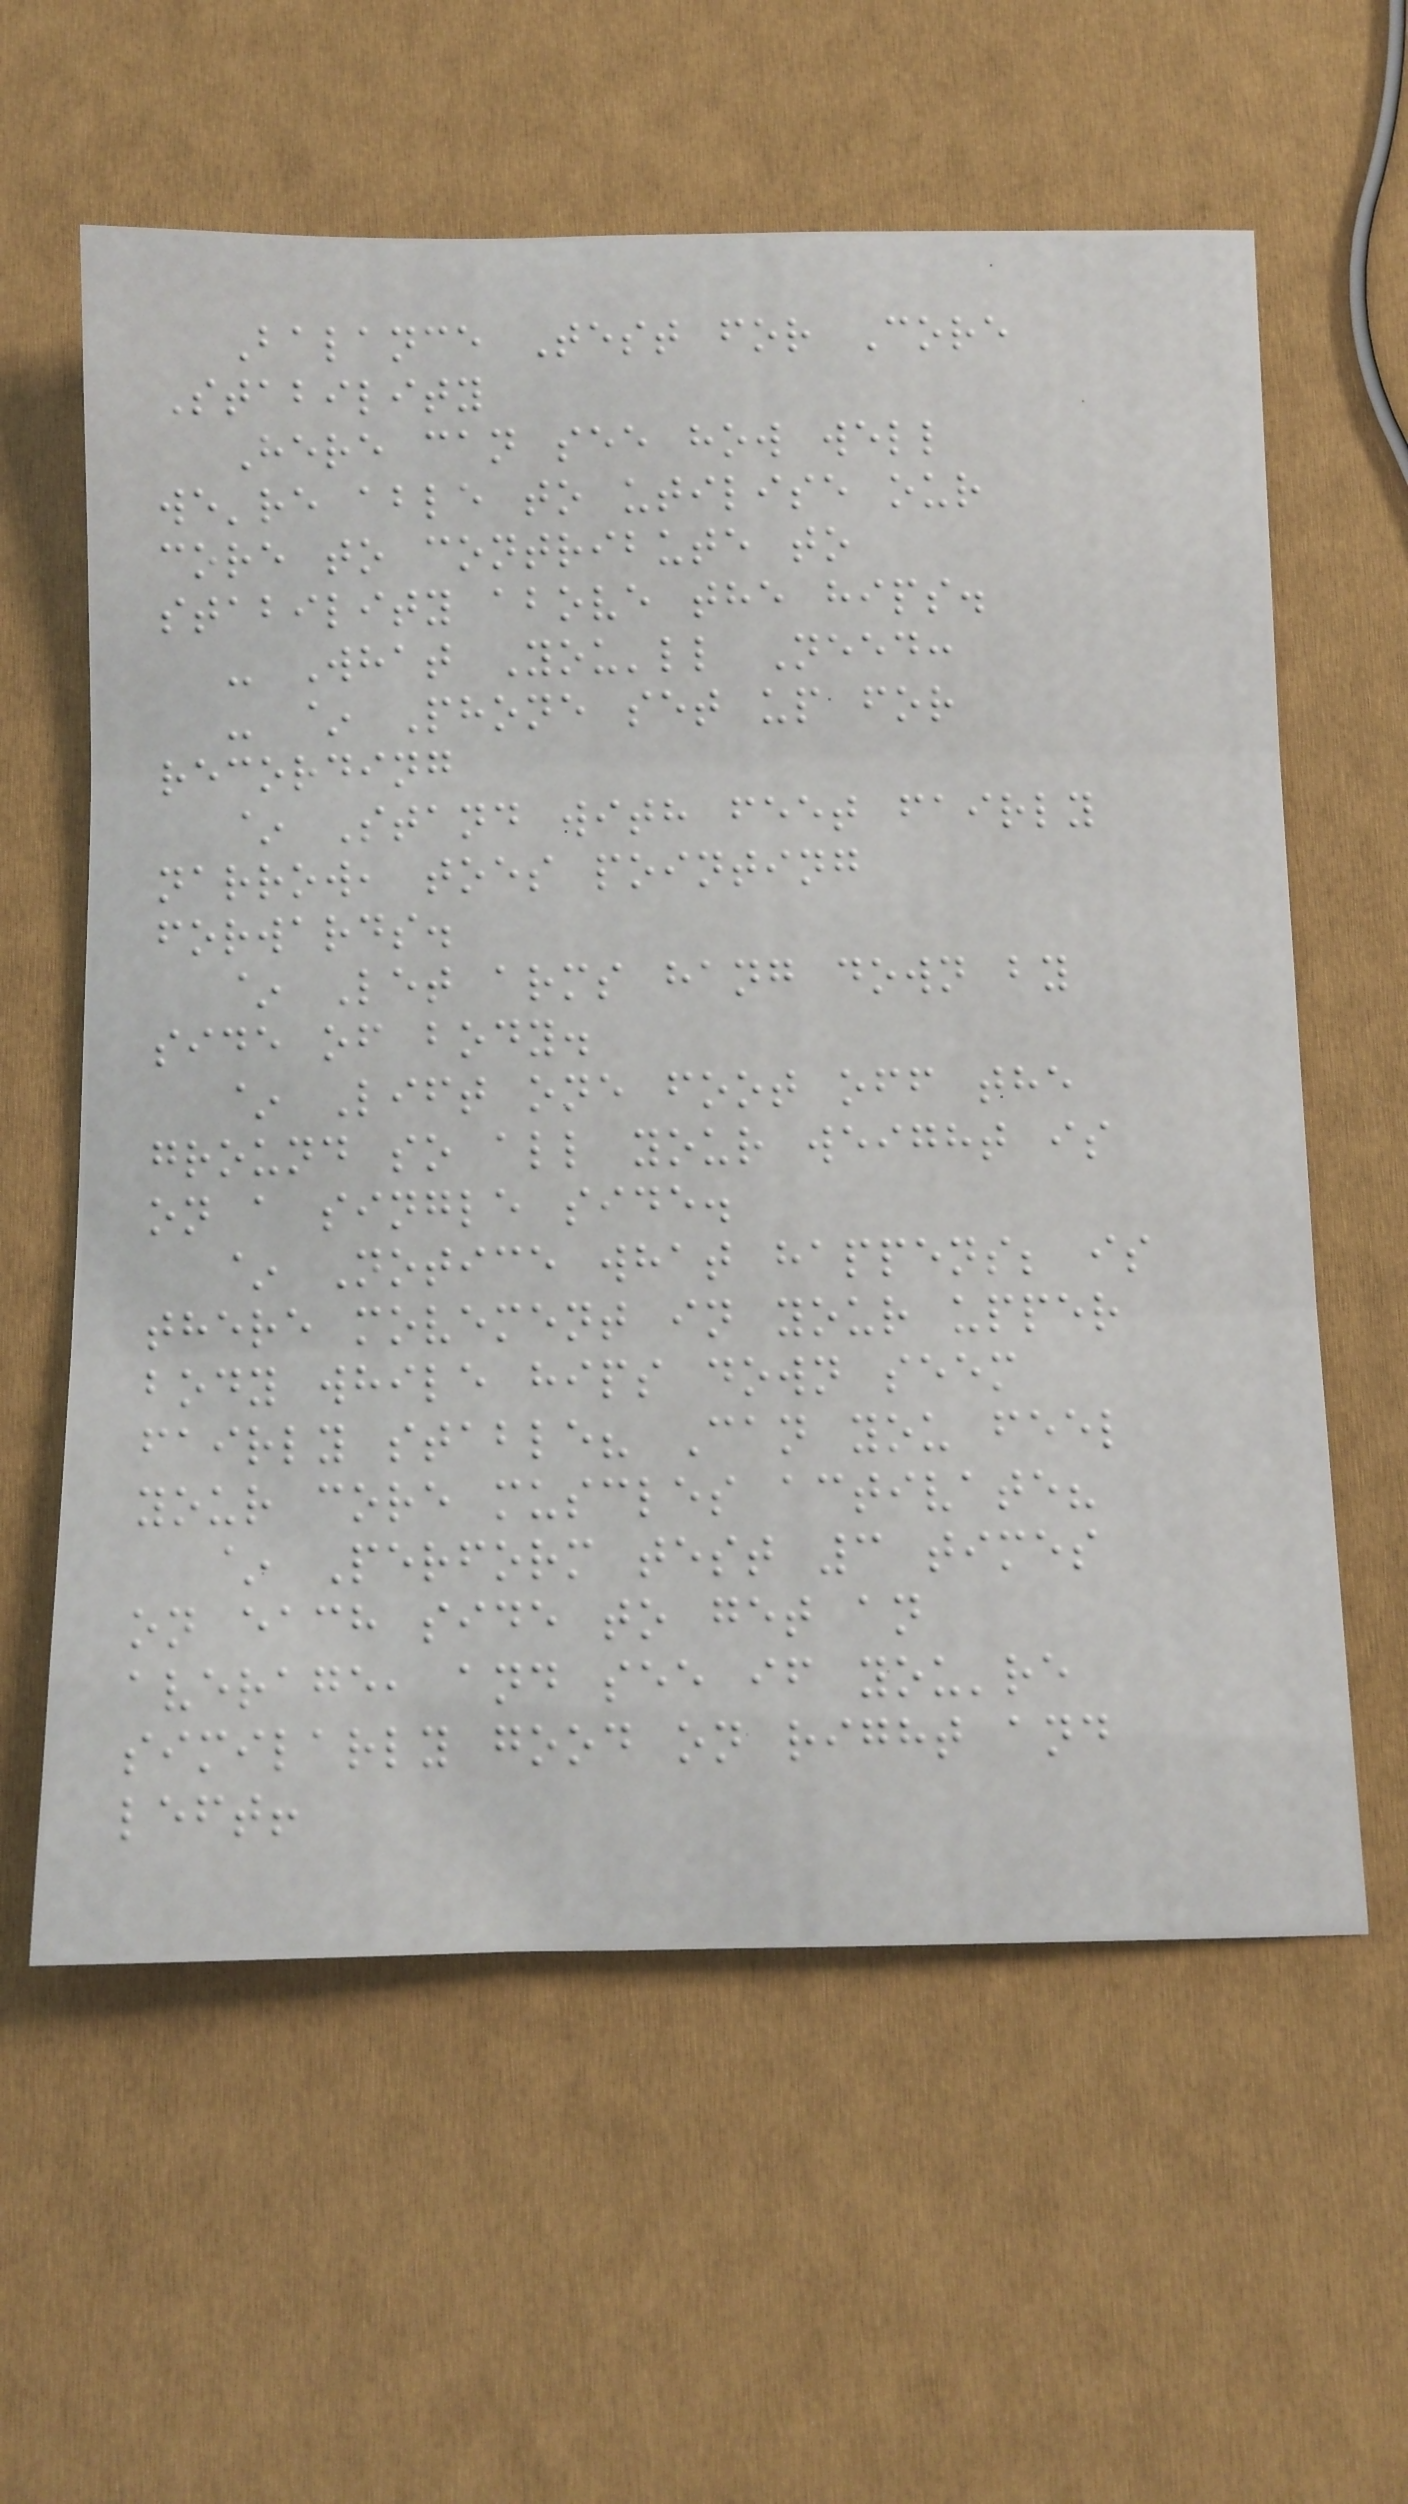Balance Test for Core
Stability
Here can see how well
we're able to utilise our
core to contribute to
stability above the hips.
- What You'll Need:
- ~ Phone set up for
recording
~ Stand with feet fairly
narrow, toes pointing
forwards.
~ Let arms hang down by
side of body.
~ Lift one foot off the
ground so all your weight is
on a single side.
~ Notice what happens; is
there movement in your upper
body while hips down seem
fairly stable? Can you feel
your core muscles activate?
~ Perform test 3 times
on each side to get an
average, and see if you're
similarly good on right and
left!
